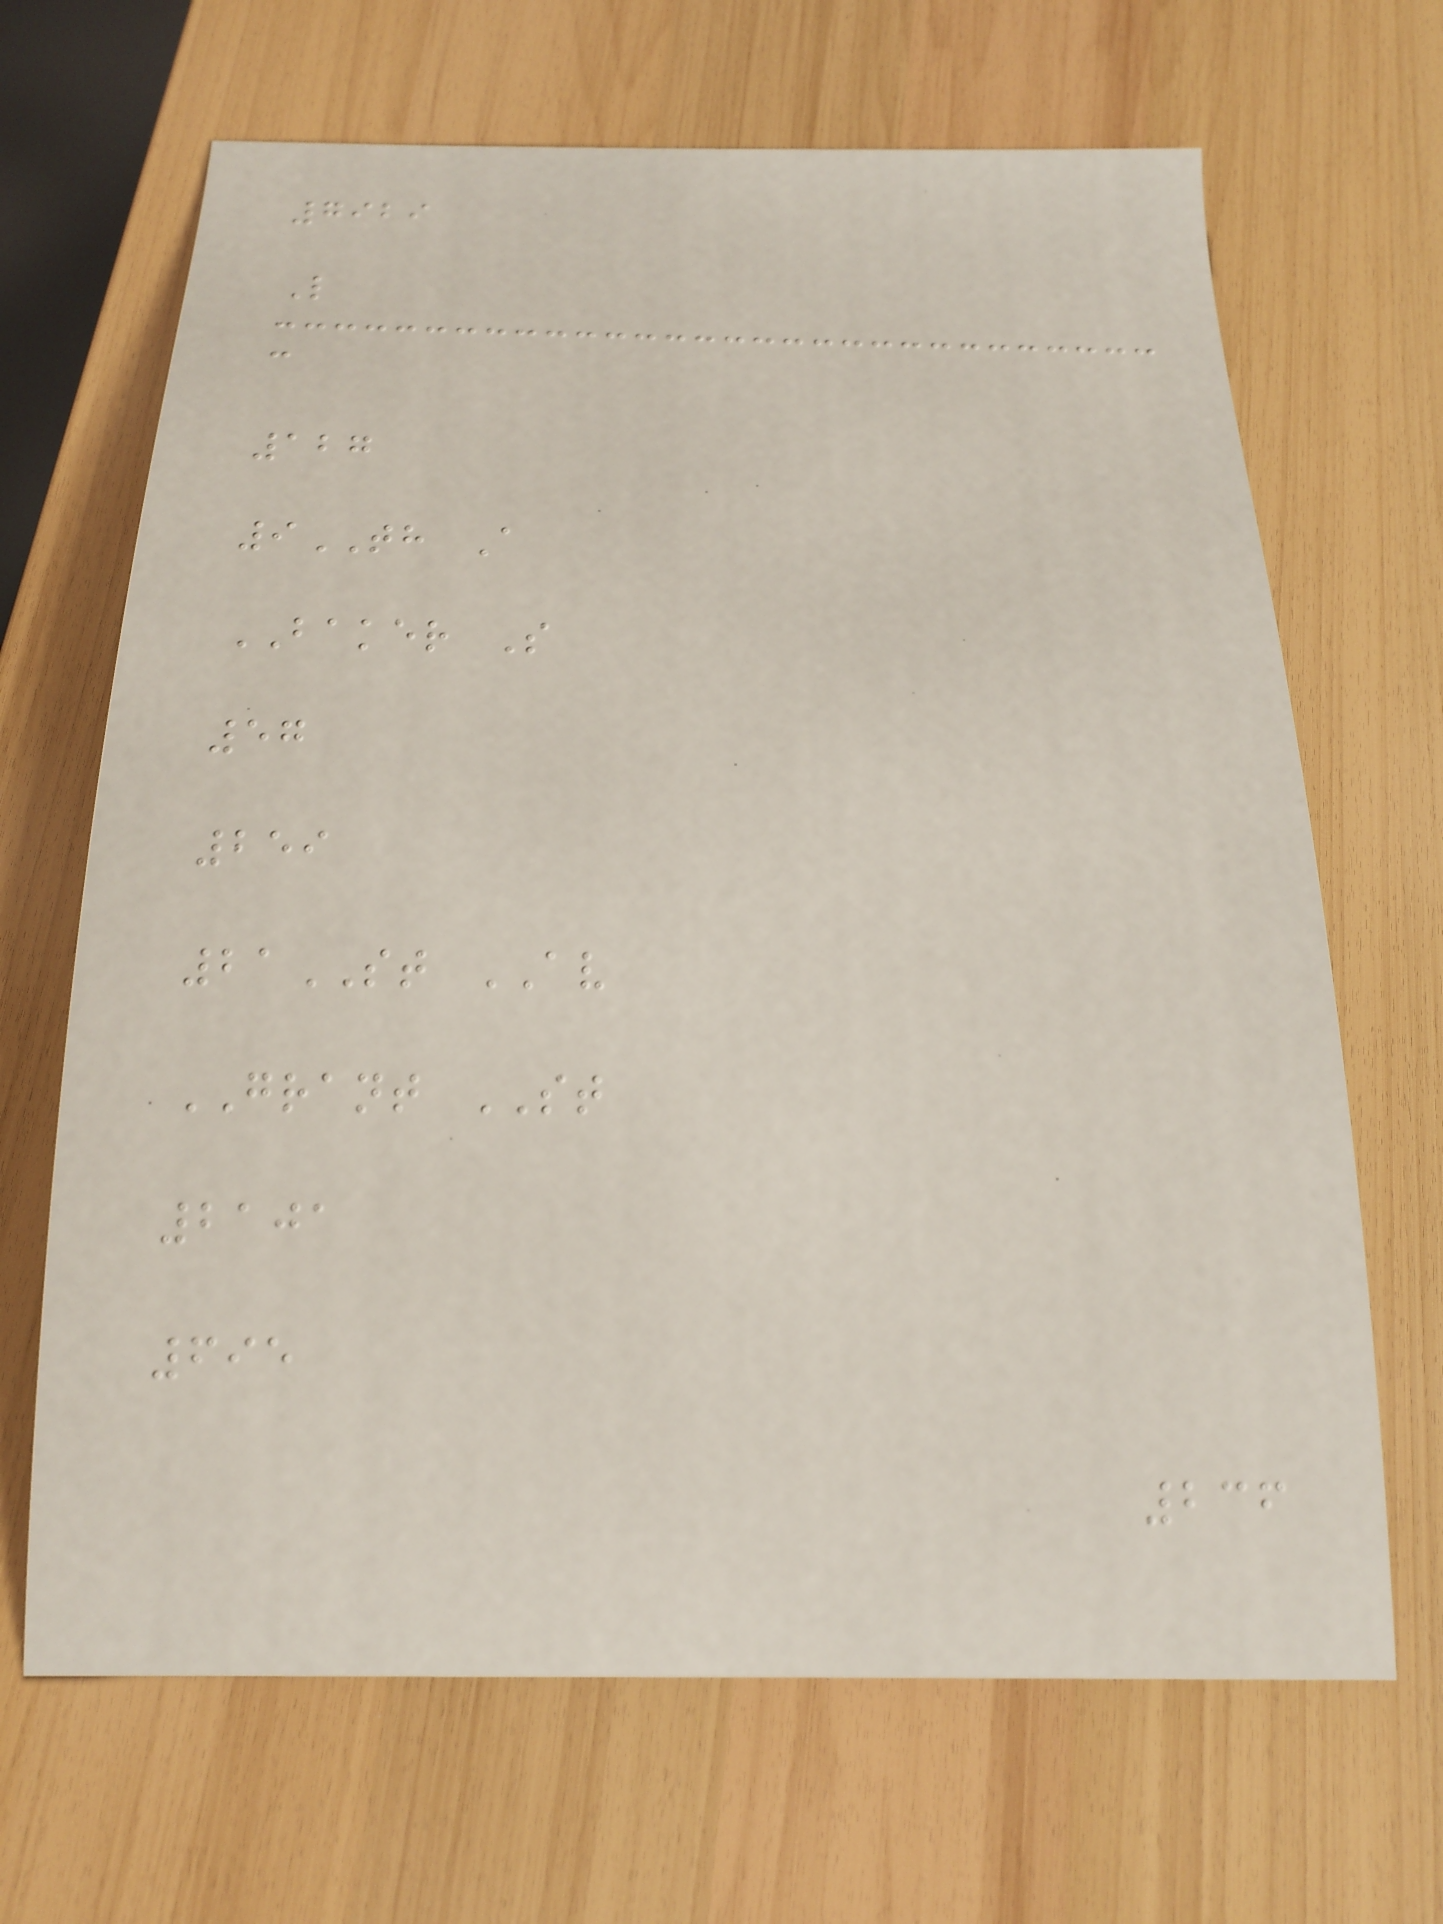7929
L
c
127
9TH A
BAKER S
57
259
21ST AV
GRANT ST
2101
695
236
